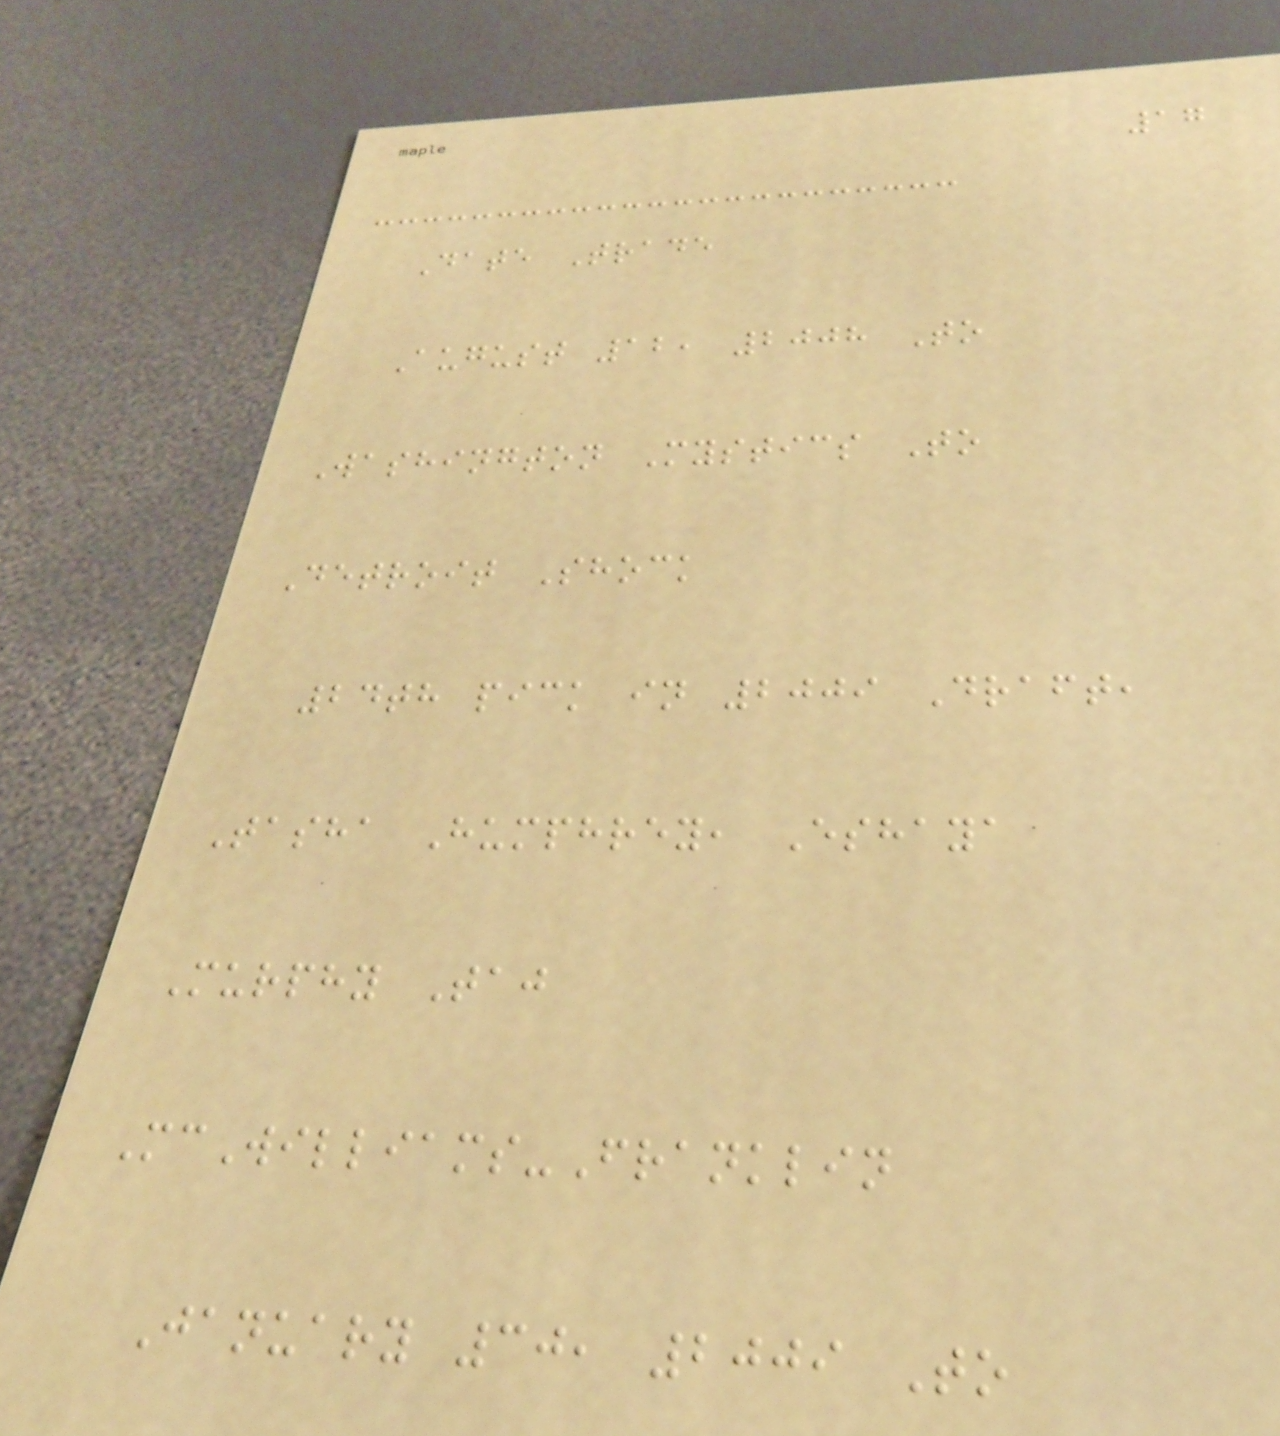17
Date Trade
August 12, 2008 To
Washington Mystics To
Detroit Shock
24th pick in 2009 Draft,
Tasha Humphrey, Eshaya
Murphy Taj
McWilliams-Franklin
January 30, 2009 To
